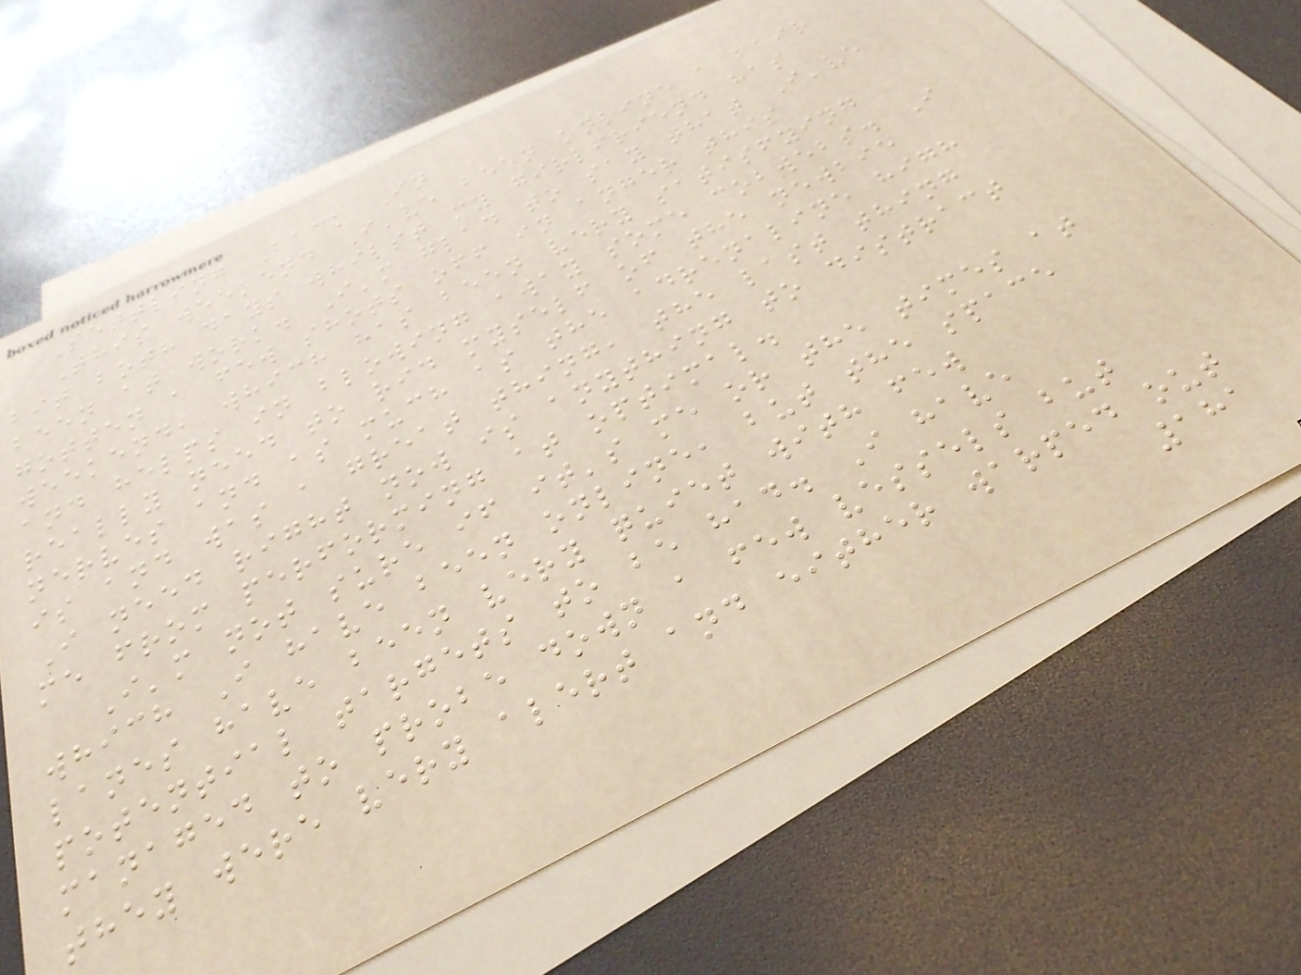Settling Back In
This weekend I've been online a fair
bit both days whilst my girlfriend has
been at work. I'm glad to say that I've
gotten a few shots off in anger this
weekend, which has been very satisfying
and helps in blowing away some cobwebs. I
really need to rid myself of the newbie
nerves and as much as the adrenaline high
is and was a great thing, the last thing
I need right now is anything to distract
me from performing at optimal.
I'm not sure if it's me or the times at
which I have been online, but the space
lanes have been very quiet with few
potential targets to be had. I have
managed to probe down a few vessels but
they were very alert and either warped out
181
